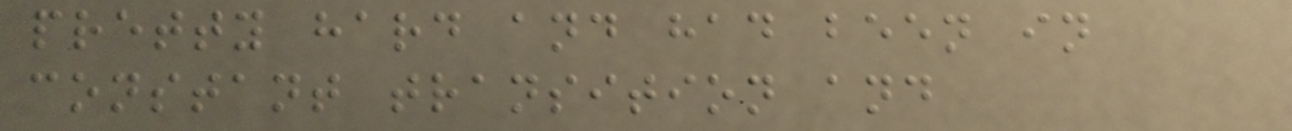pretty hard and had been in
constant transition and
